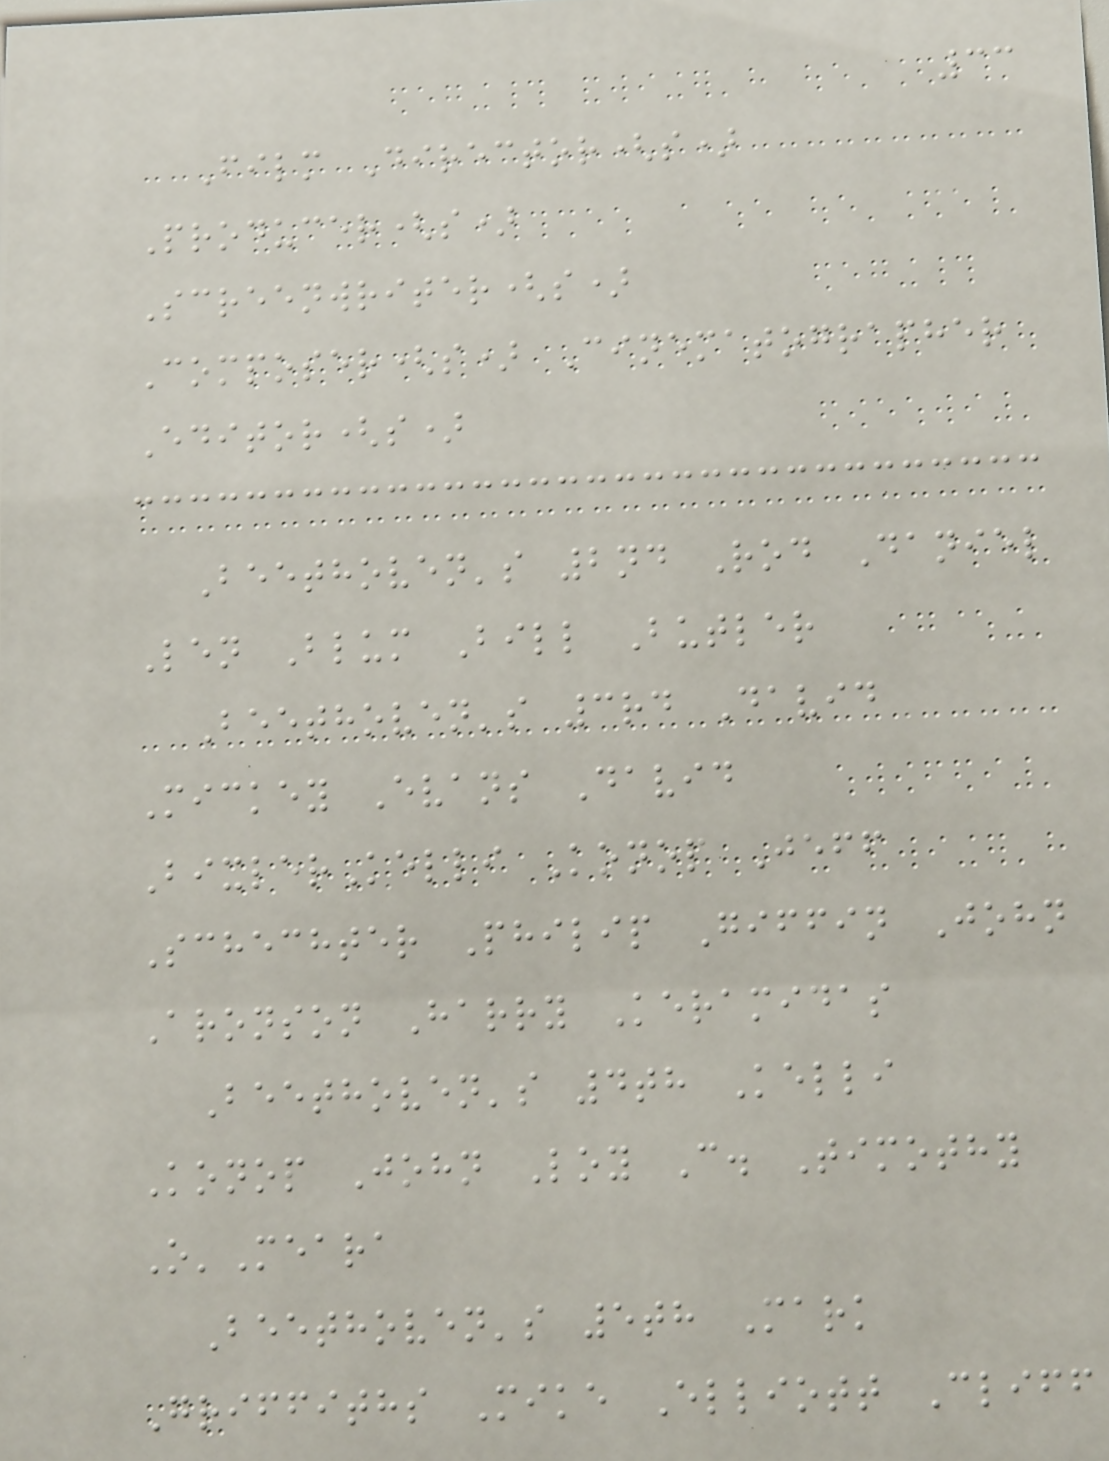33
Film Director(s)
Producer(s)
Screenwriter(s)
Composer(s) Cinematographer
Editor(s)
Beethoven's 2nd Rod Daniel
Len Blum Bill Butler
Beethoven's 3rd David
Mickey Evans David
BixlerKelli Konop Jeff
Schechter Philip Giffin John
Aronson Harry Keramidas
Beethoven's 4th Kelli
Konop John Loy C. Timothy
O'Meara
Beethoven's 5th Mark
Griffiths Mike Elliott Cliff
